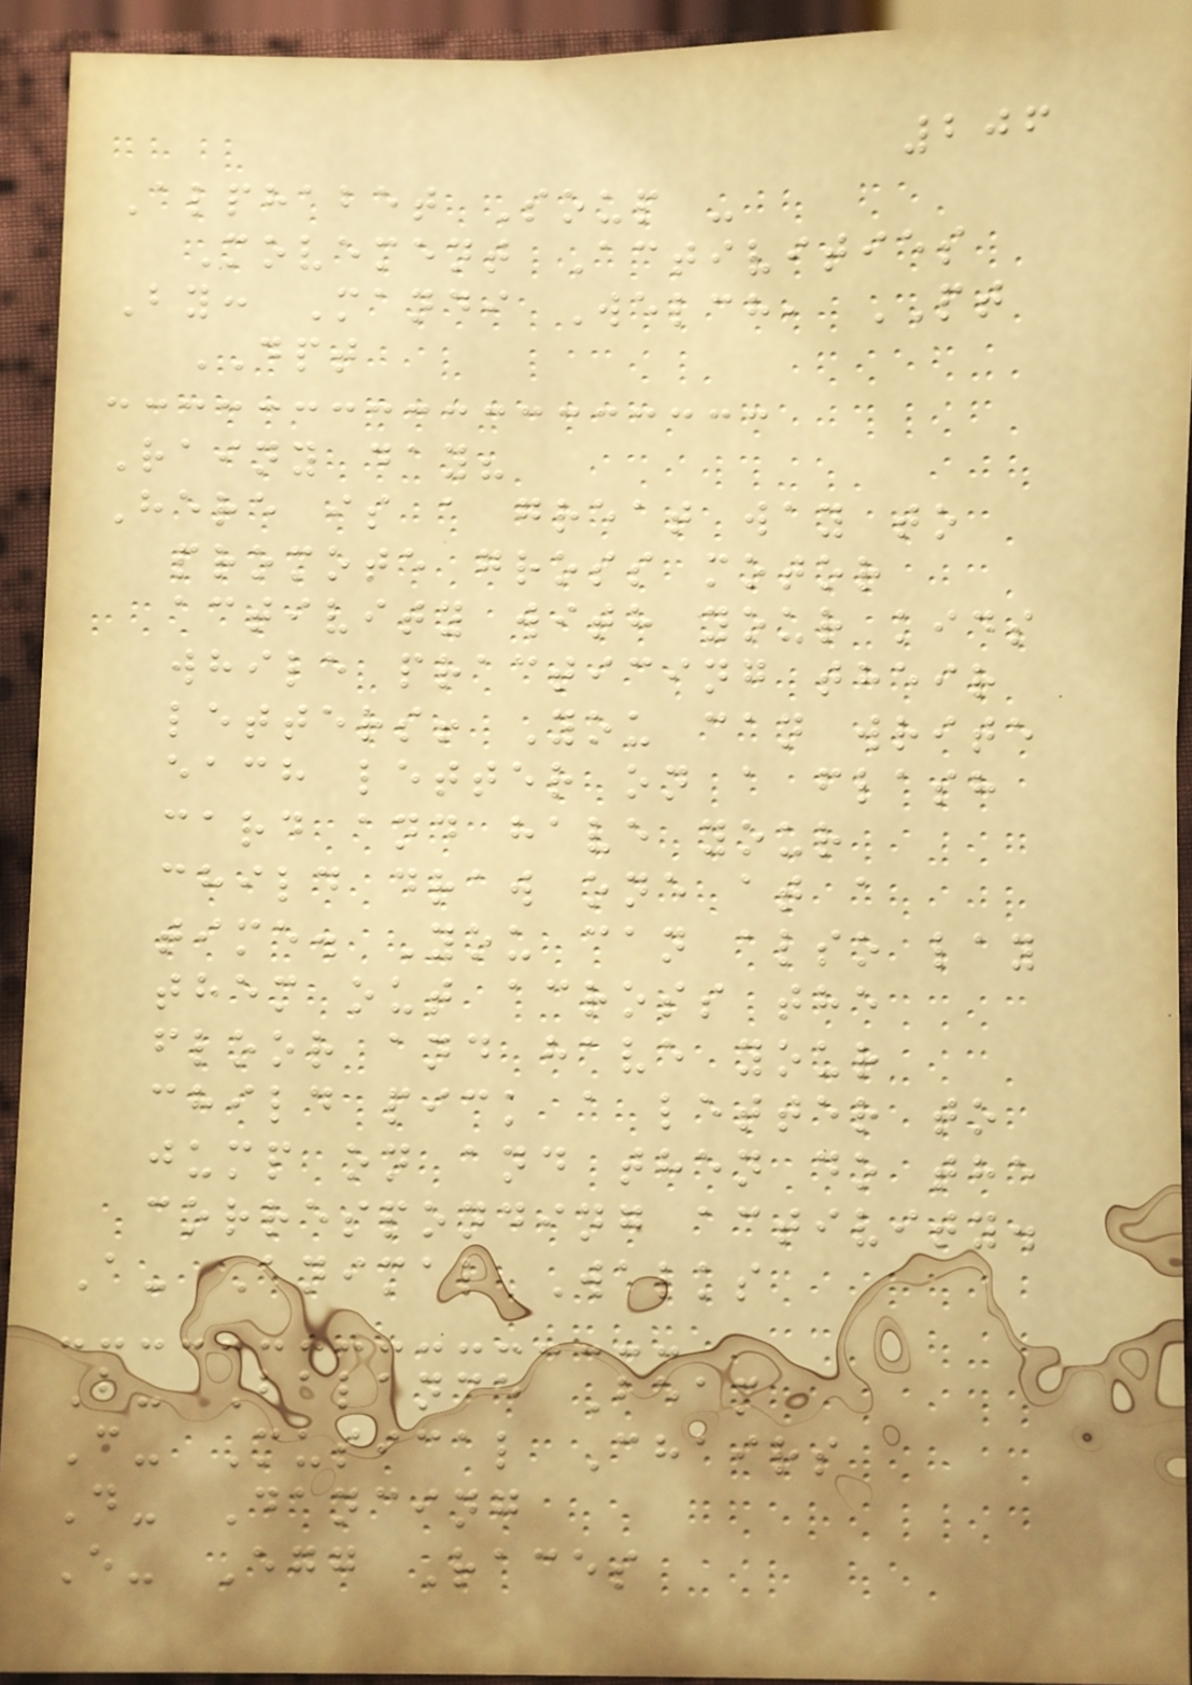206
Alphabet Soup -
Movement Activities
By: Mandi Welch, PT
DPT
Rainy day?
Here is a great way to
promote gross motor
activity with your kids
while practicing their
letters! You can write
each letter on a flash
card and have your
child draw one at a
time. You can also lay
them out across the
floor and have your
child pick a letter to
jump on and then do the
corresponding activity.
A- Animal Walks
B- Balance Beam
C- Musical Chairs
D- Dancing
E- Egg Races
